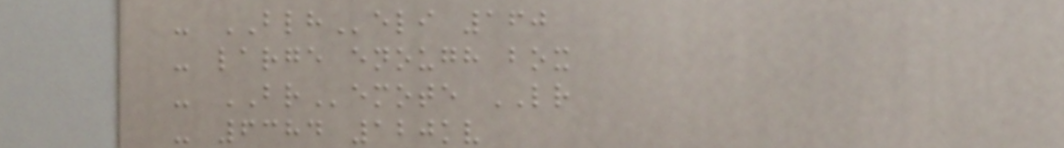- BLHeli 160
- large enough box
- BRemote LR
- 6384 120kv
